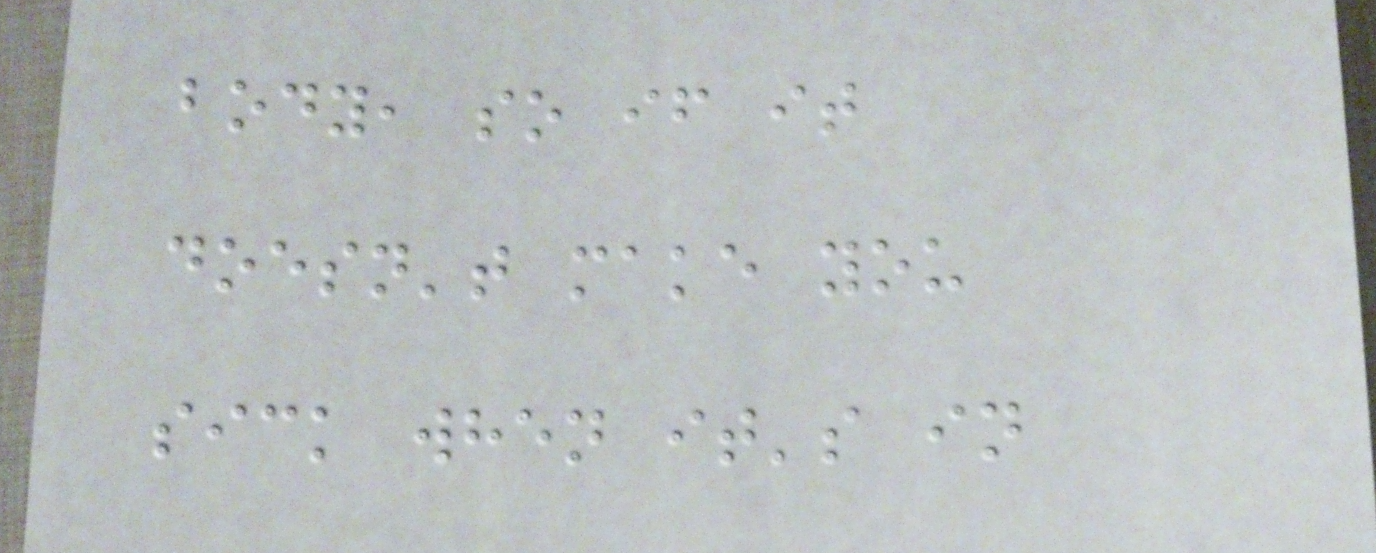body, so if it
doesn't make you
sick when it's in
